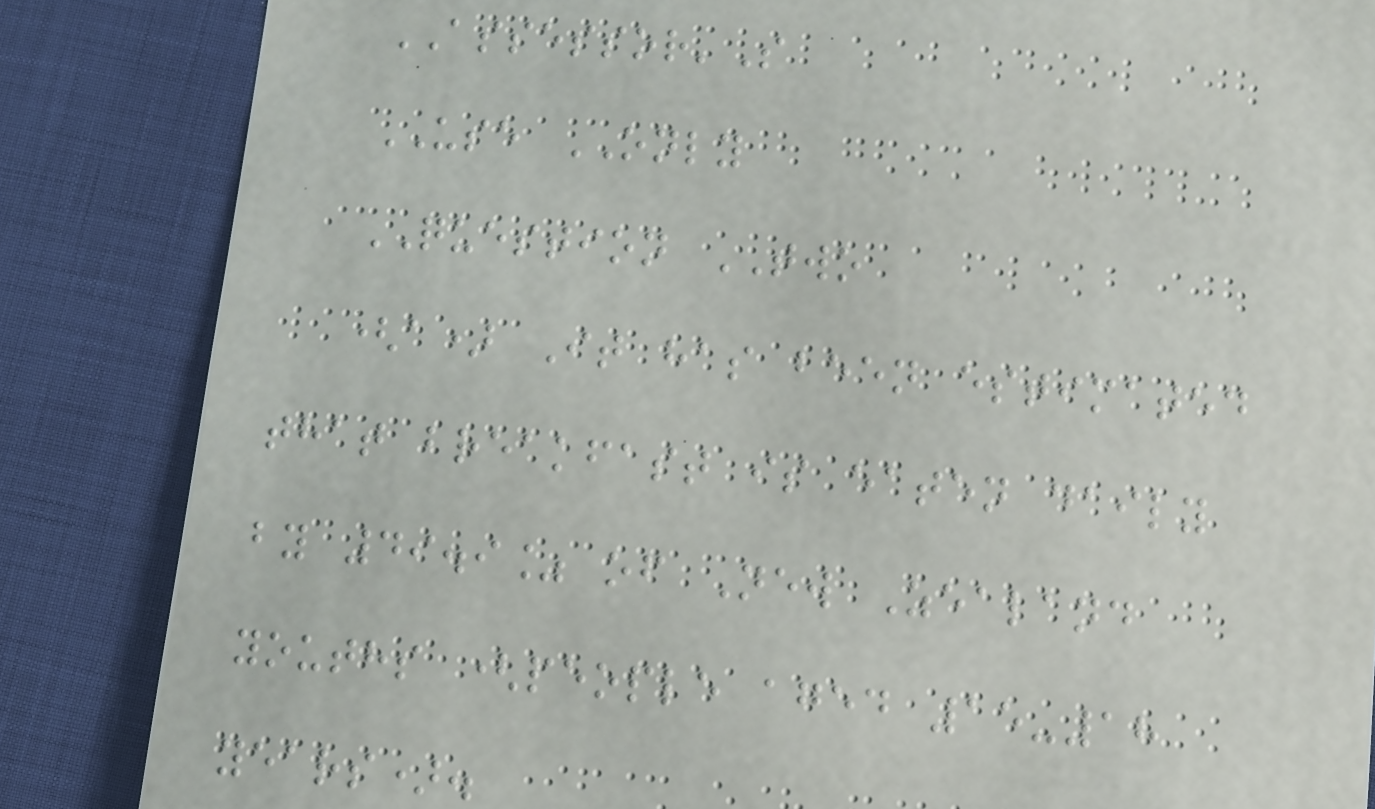ASSESSOR'S
USE ONLY
QUESTION TWO
(a) It has been estimated
that breakfast is eaten daily
by 49.9% of New Zealand
youths (people aged 15-18
years).
